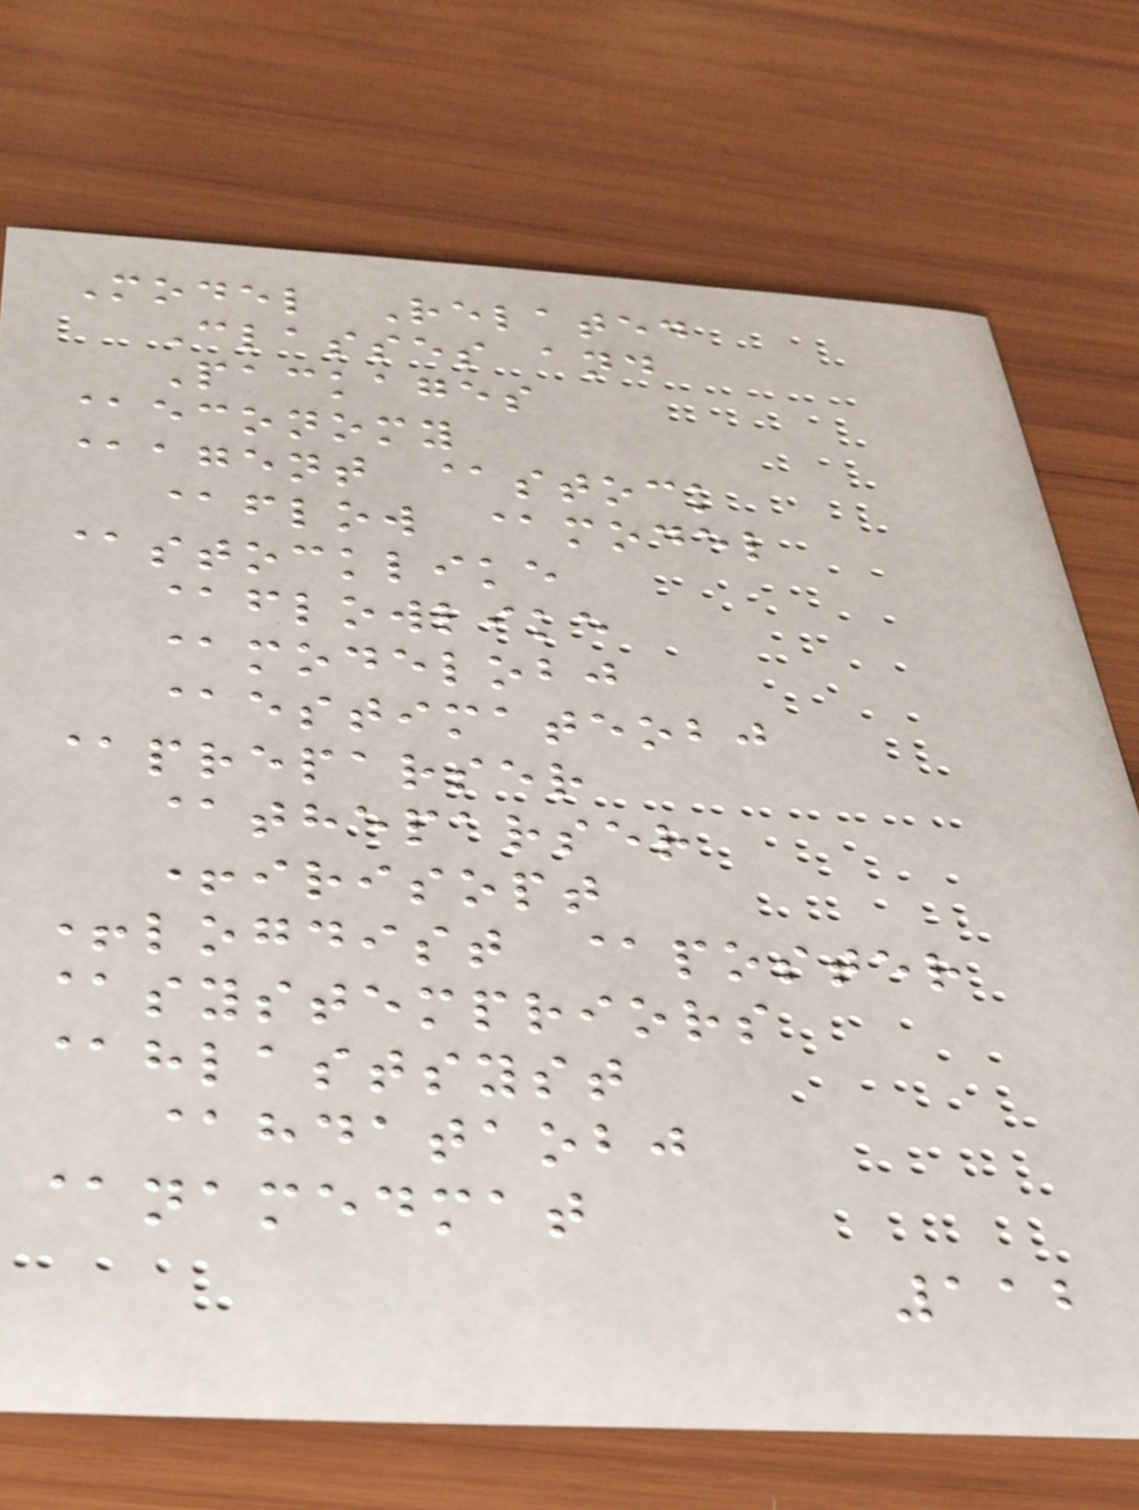Model Related
Classes and
Packages
@economy
@agent @stock
@flow @model
@stocklike
@flowlike
@modelobj
@estimateobj
@preparser
@theparser
+irisopt
+logdist @poster
@systempriors
@hlastsyst
@hdataobj
@namedmat
112
